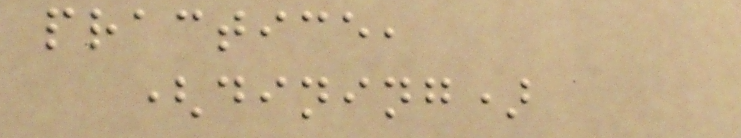practice,
(dining)
